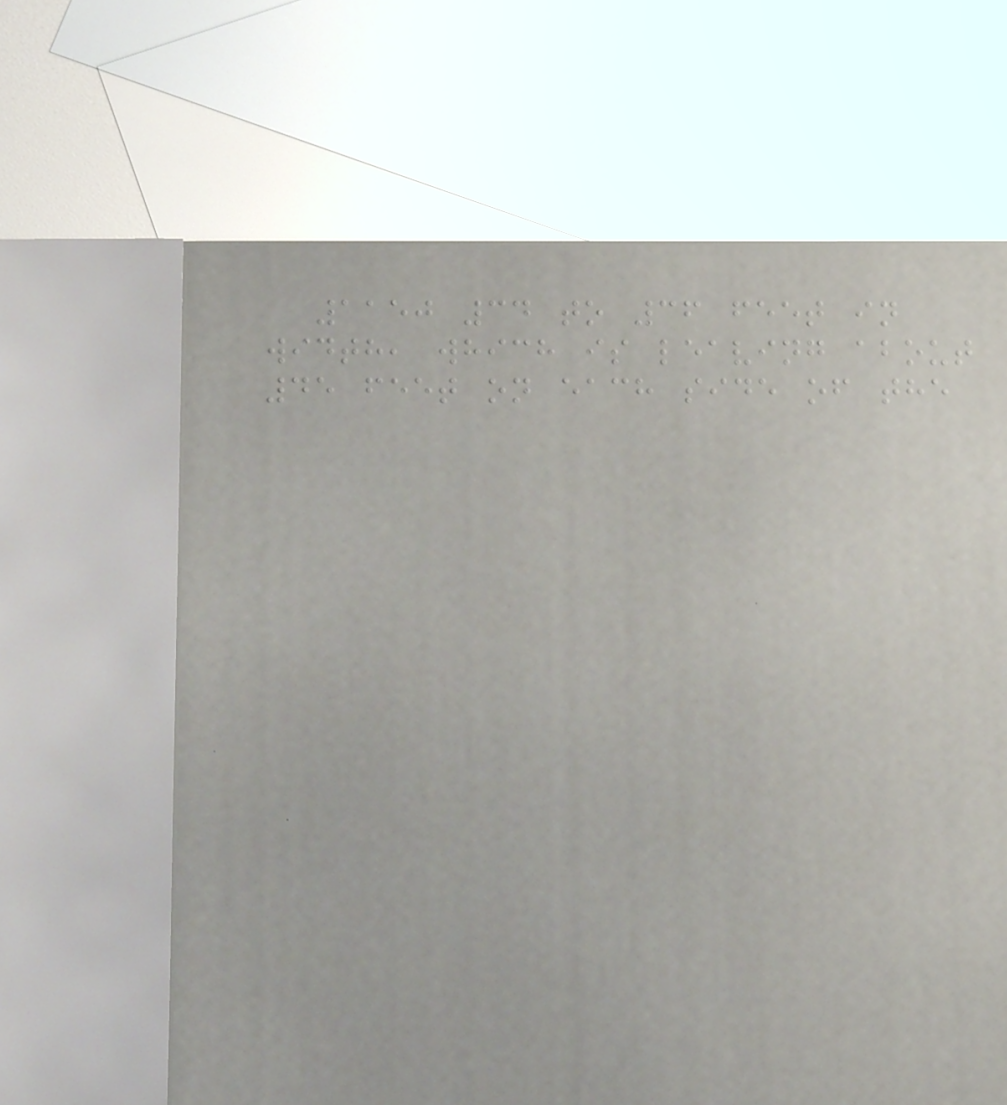1150 34 to 36 feet in
width, which is leaving about
45 feet on each side of the
